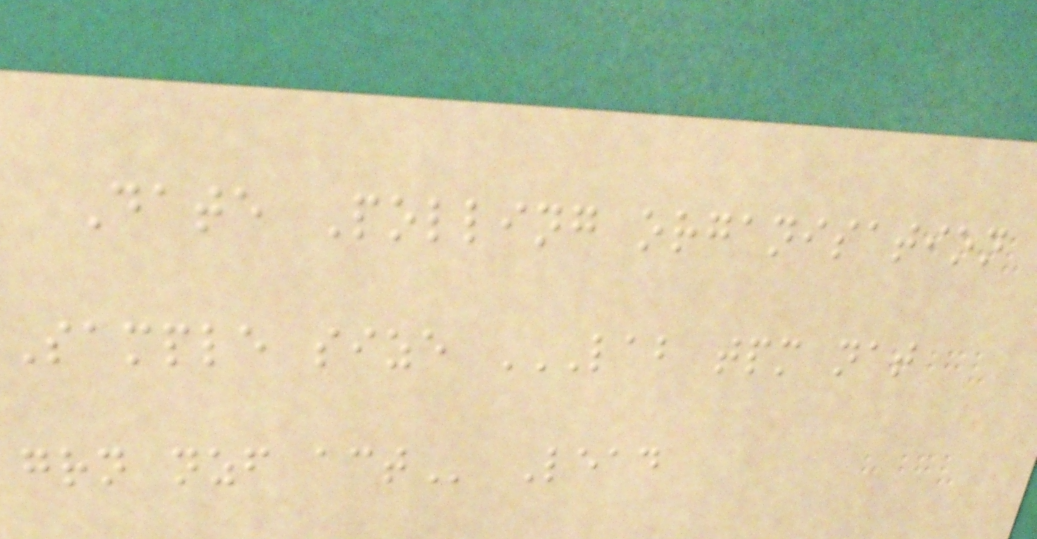Date Polling organisation
Sample size LAB TPM NAT
GRN NZF ACT Lead
